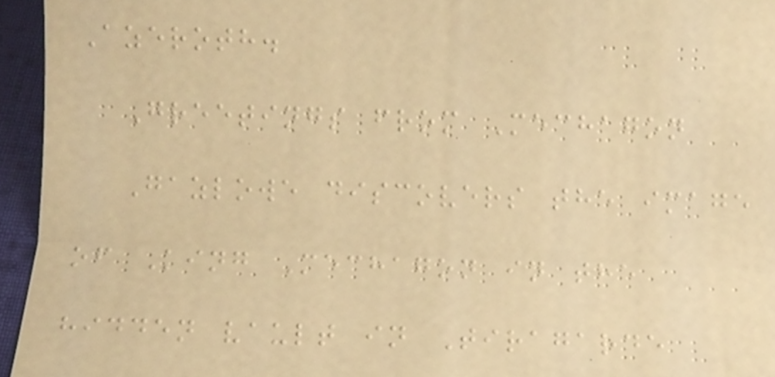Azeroth.
Greetings from Mechagon
Gazlowe discovers the image
of King Mechagon in the
hidden vault in Tiragarde
